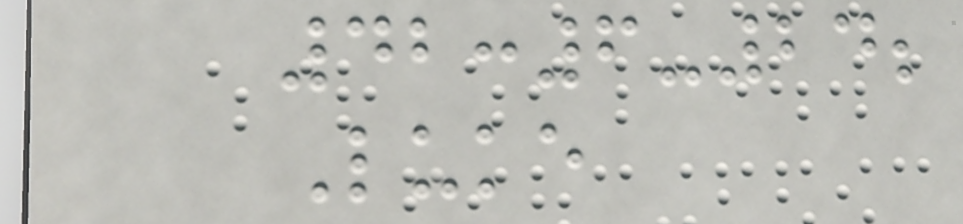42:6-24;
Luke
